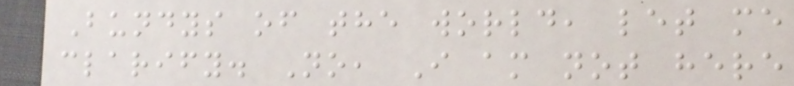Bundys of the world, let me
clarify. No, I am not here
